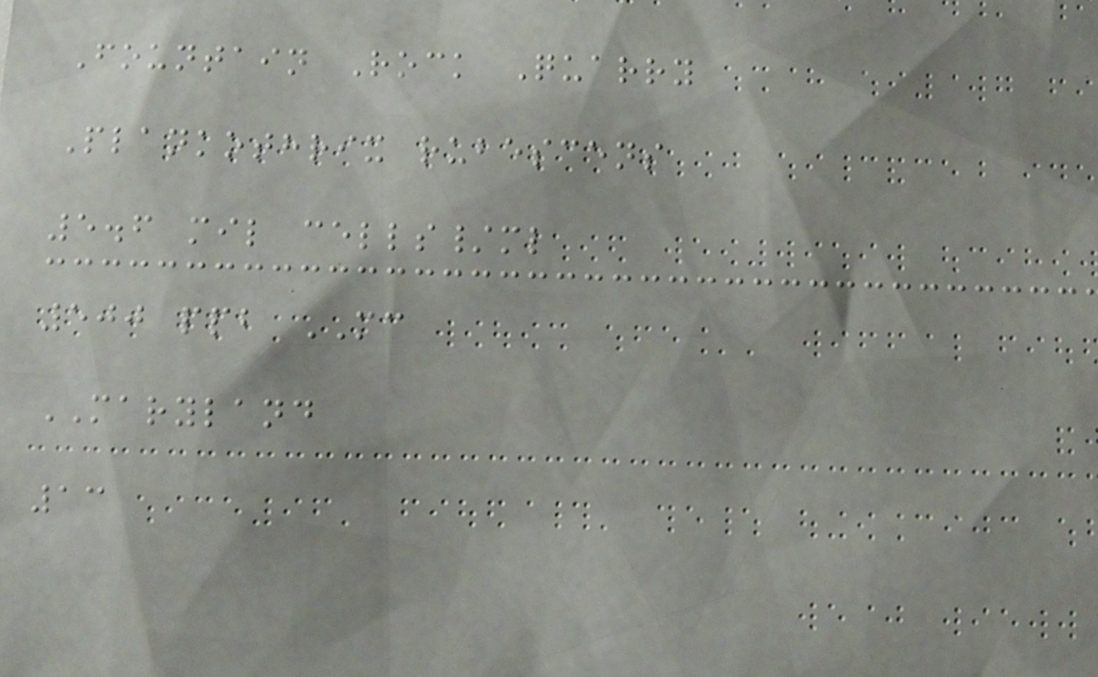Fountain Rock Quarry
Plankothrix rubescens
5.6 mil cells/ml
500 ppb MC
MARYLAND
13
